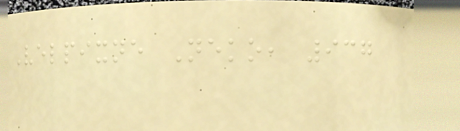Velpixne Neko, 937
